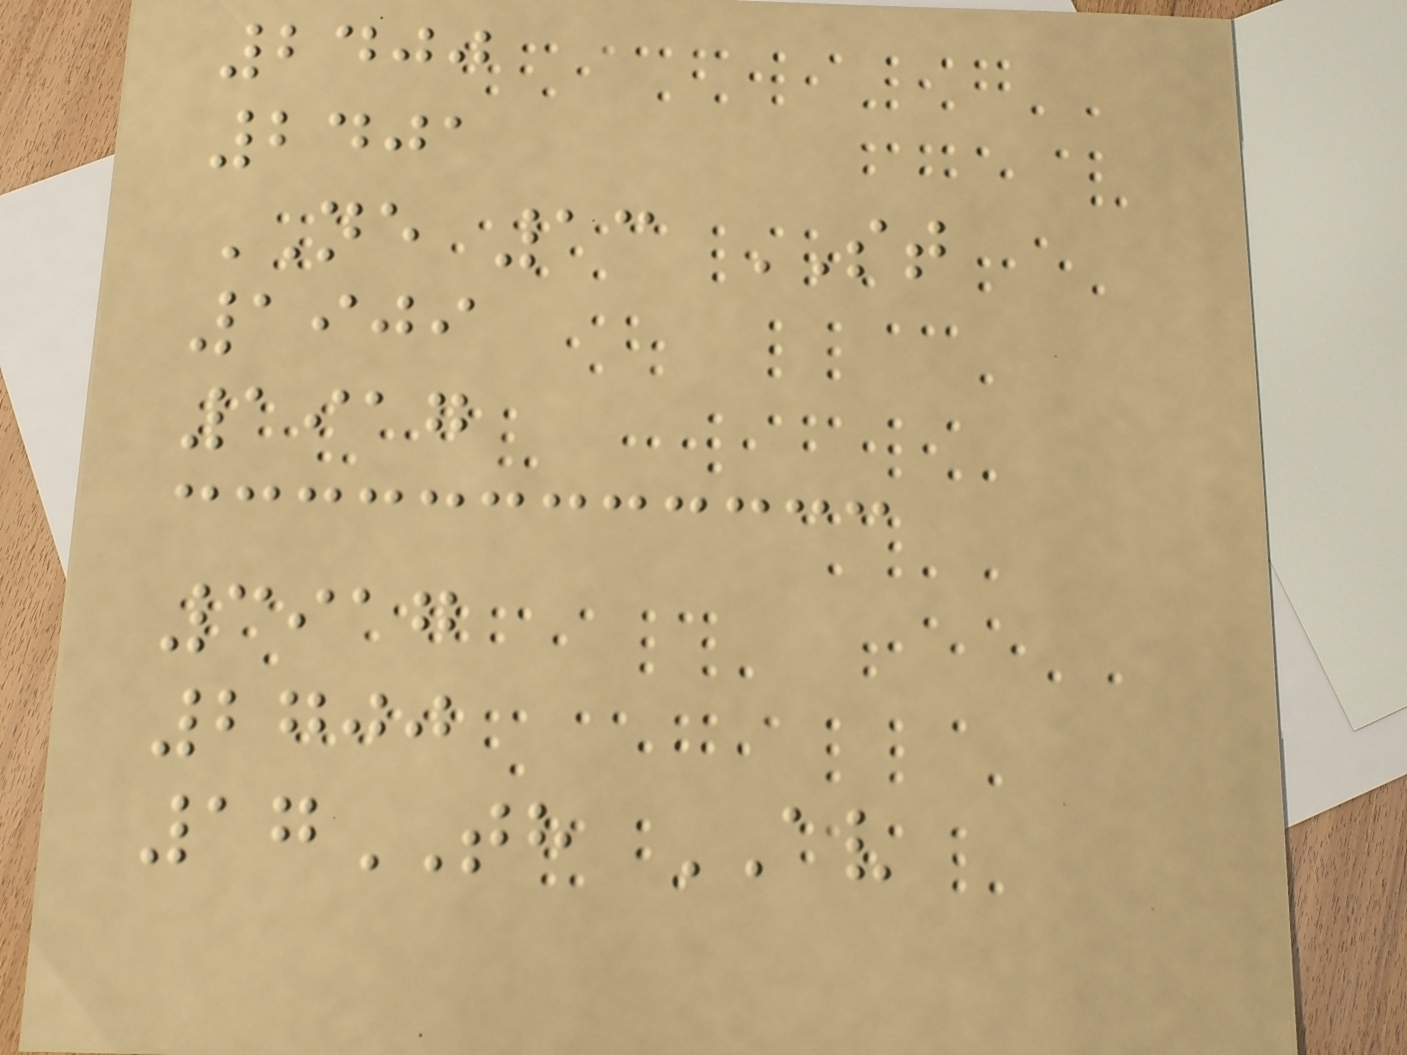2400
2401
NE 13 ST
1909
1917
3917
2700
17TH AV
